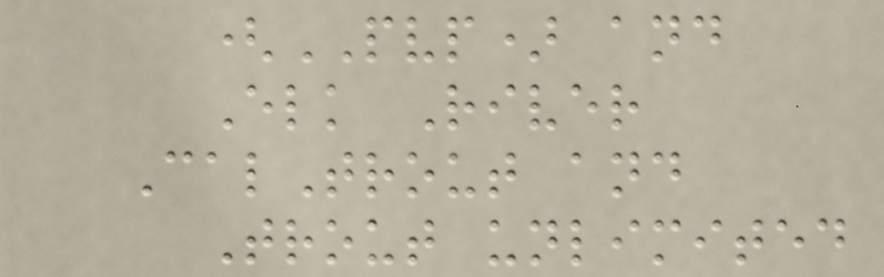(PVP) and
Elk River
CalTrout and
Trout unlimited
